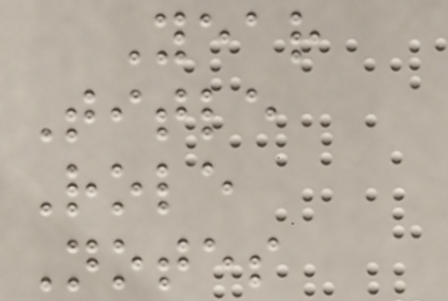Year
Title
Role
Notes
